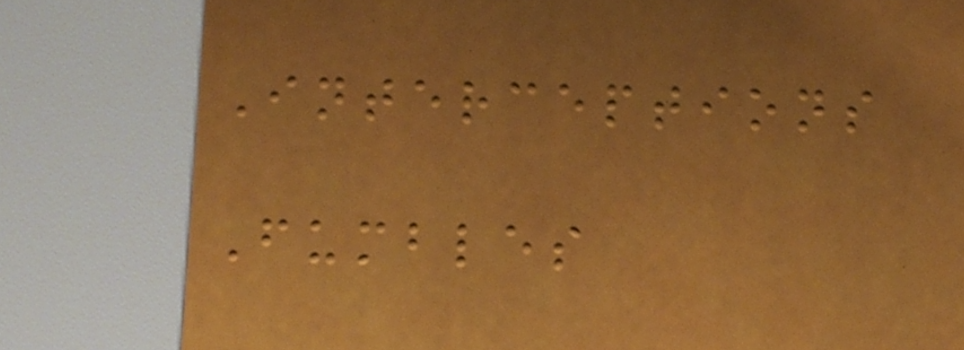Interceptions
Fumbles
